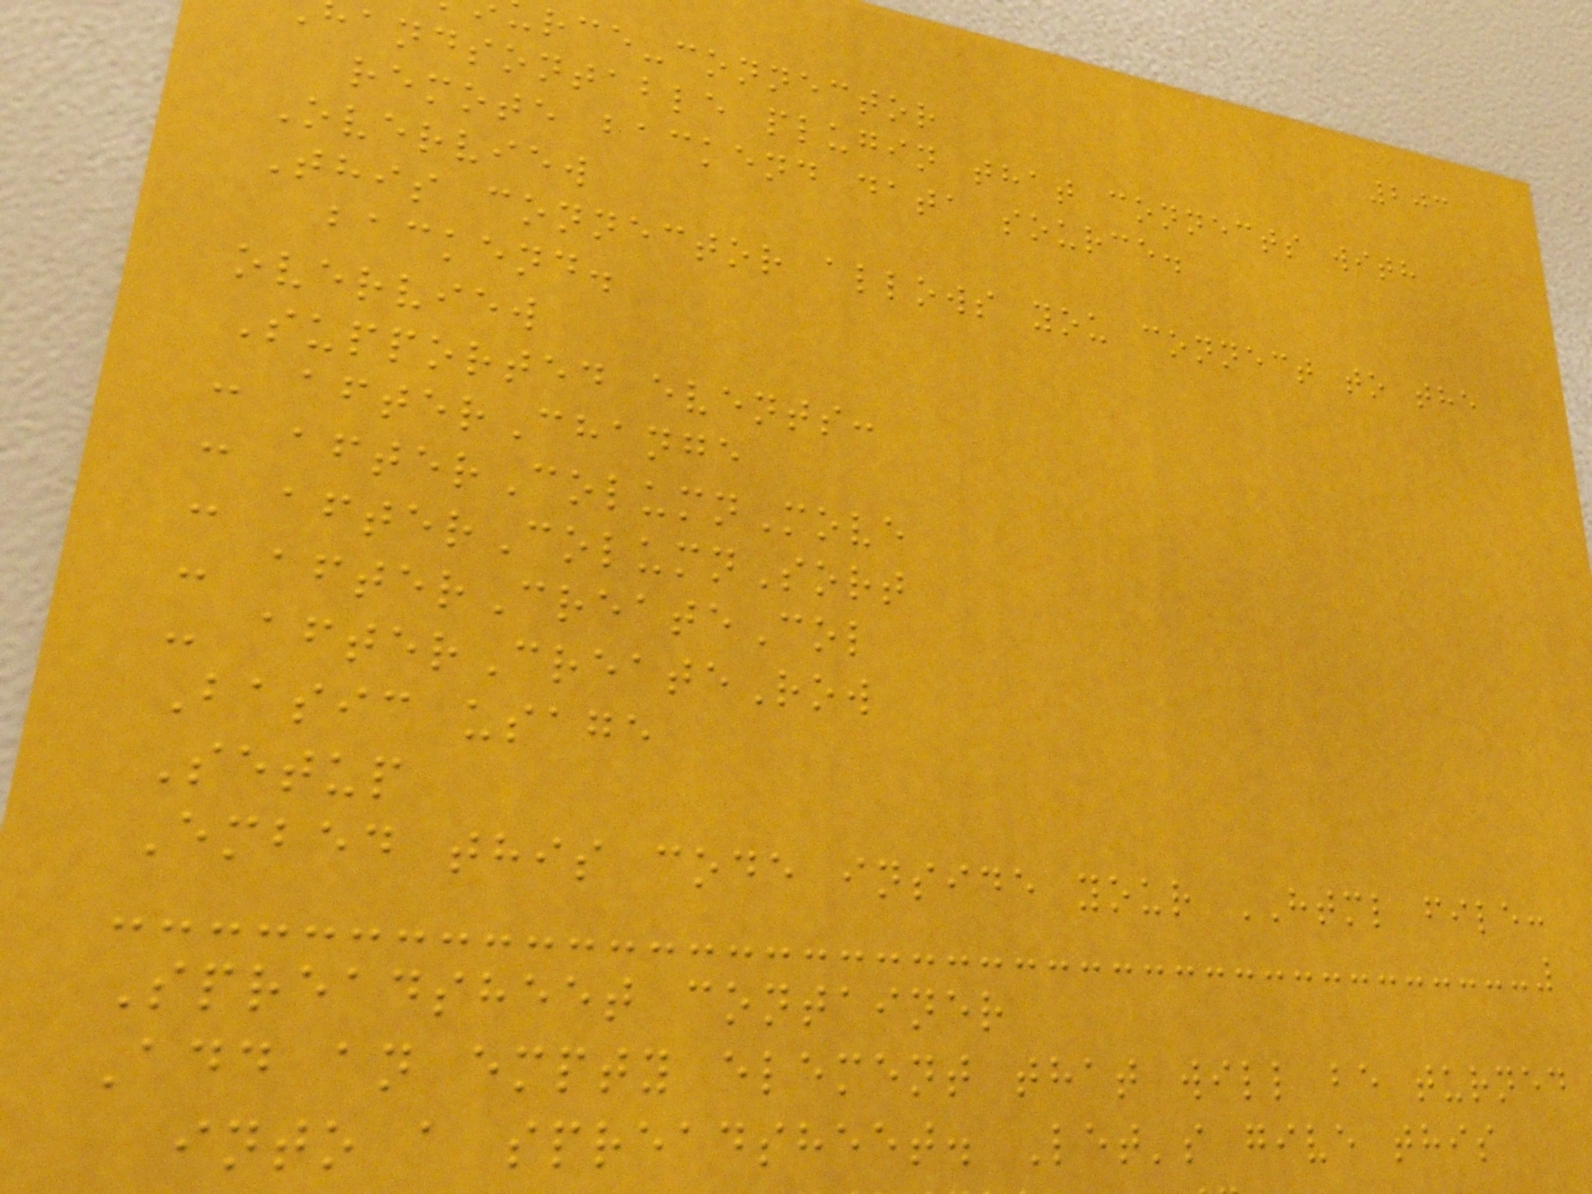203
rce-connector
andsontable plugin that connects with
remote backend data source.
Overview
This connector allows you connect to the
backend.
overview
Supported events:
- afterChange
- afterColumnMove
- afterColumnSort
- afterCreateCol
- afterCreateRow
Basic usage
Setup
Embed this code inside your HTML file:
Spreadsheet container
Add an empty element that will be turned
into a spreadsheet. Let's give this
